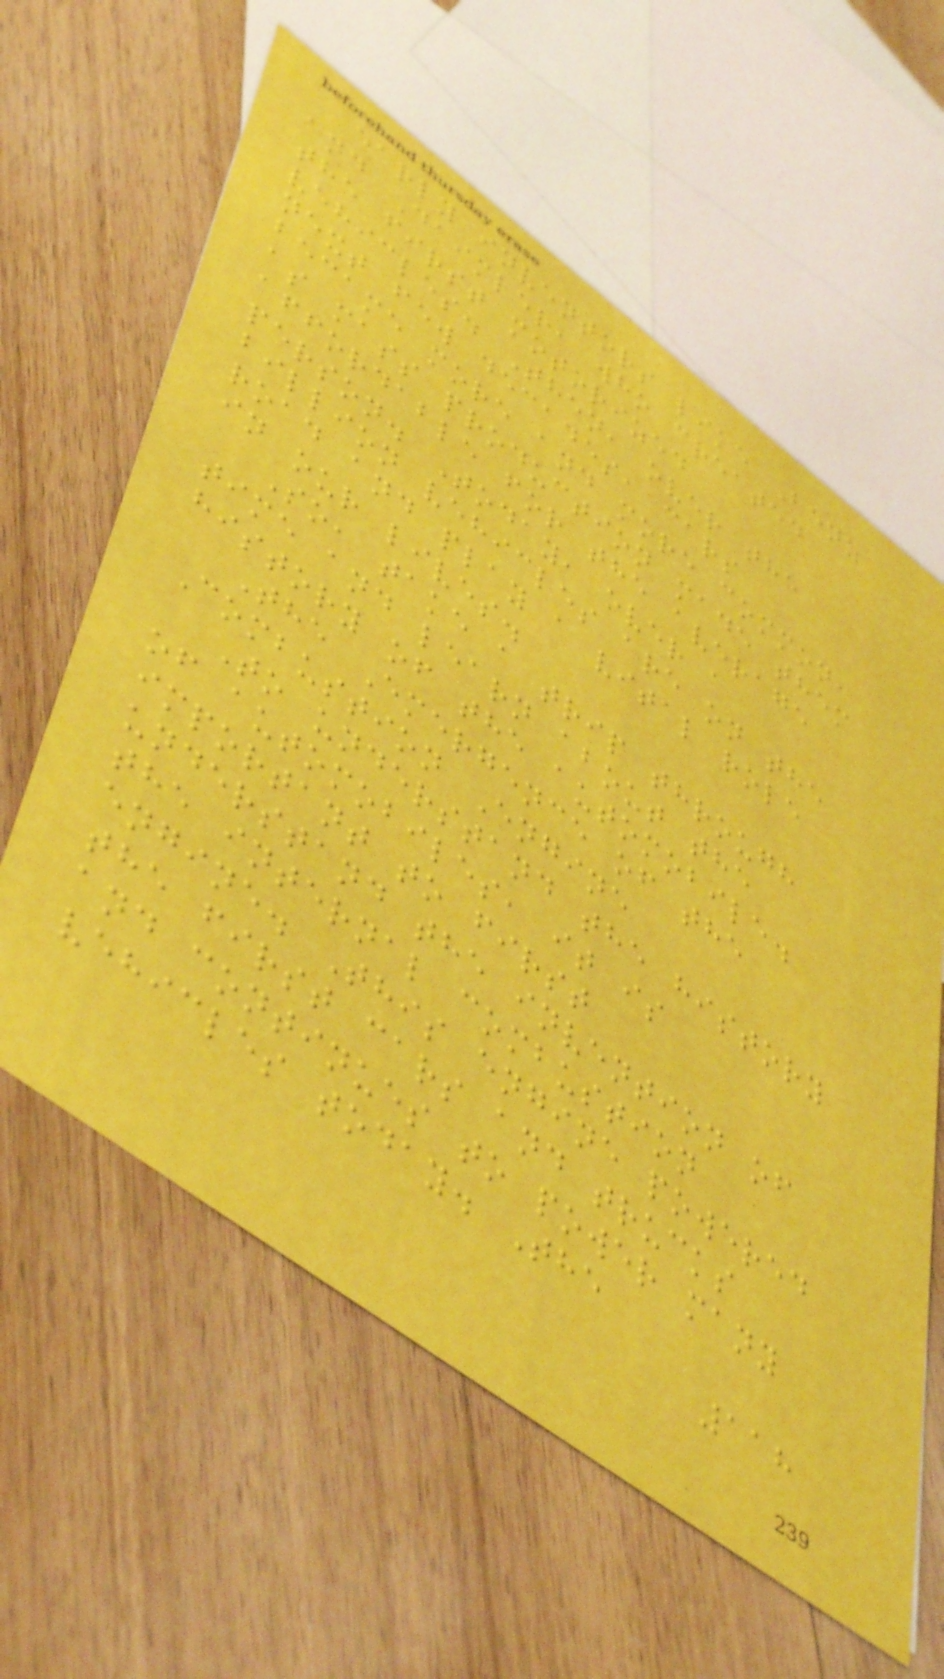early inventors like Benz
and Daimler, who created
the first motorized
vehicles. Then, over the
next few decades, cars
became more and more common,
as mass production made them
affordable for the average
person. Today, over a
billion vehicles are on the
road and play a vital role
in our lives.
So, take a trip through
time and learn about the
history of the automobile.
The Emergence of the
Combustion Engine
To understand the history
of automobiles, it is
important to first
understand the invention of
the internal combustion
engine. This engine powered
the first cars and trucks
and continues to power many
vehicles today. The
118
